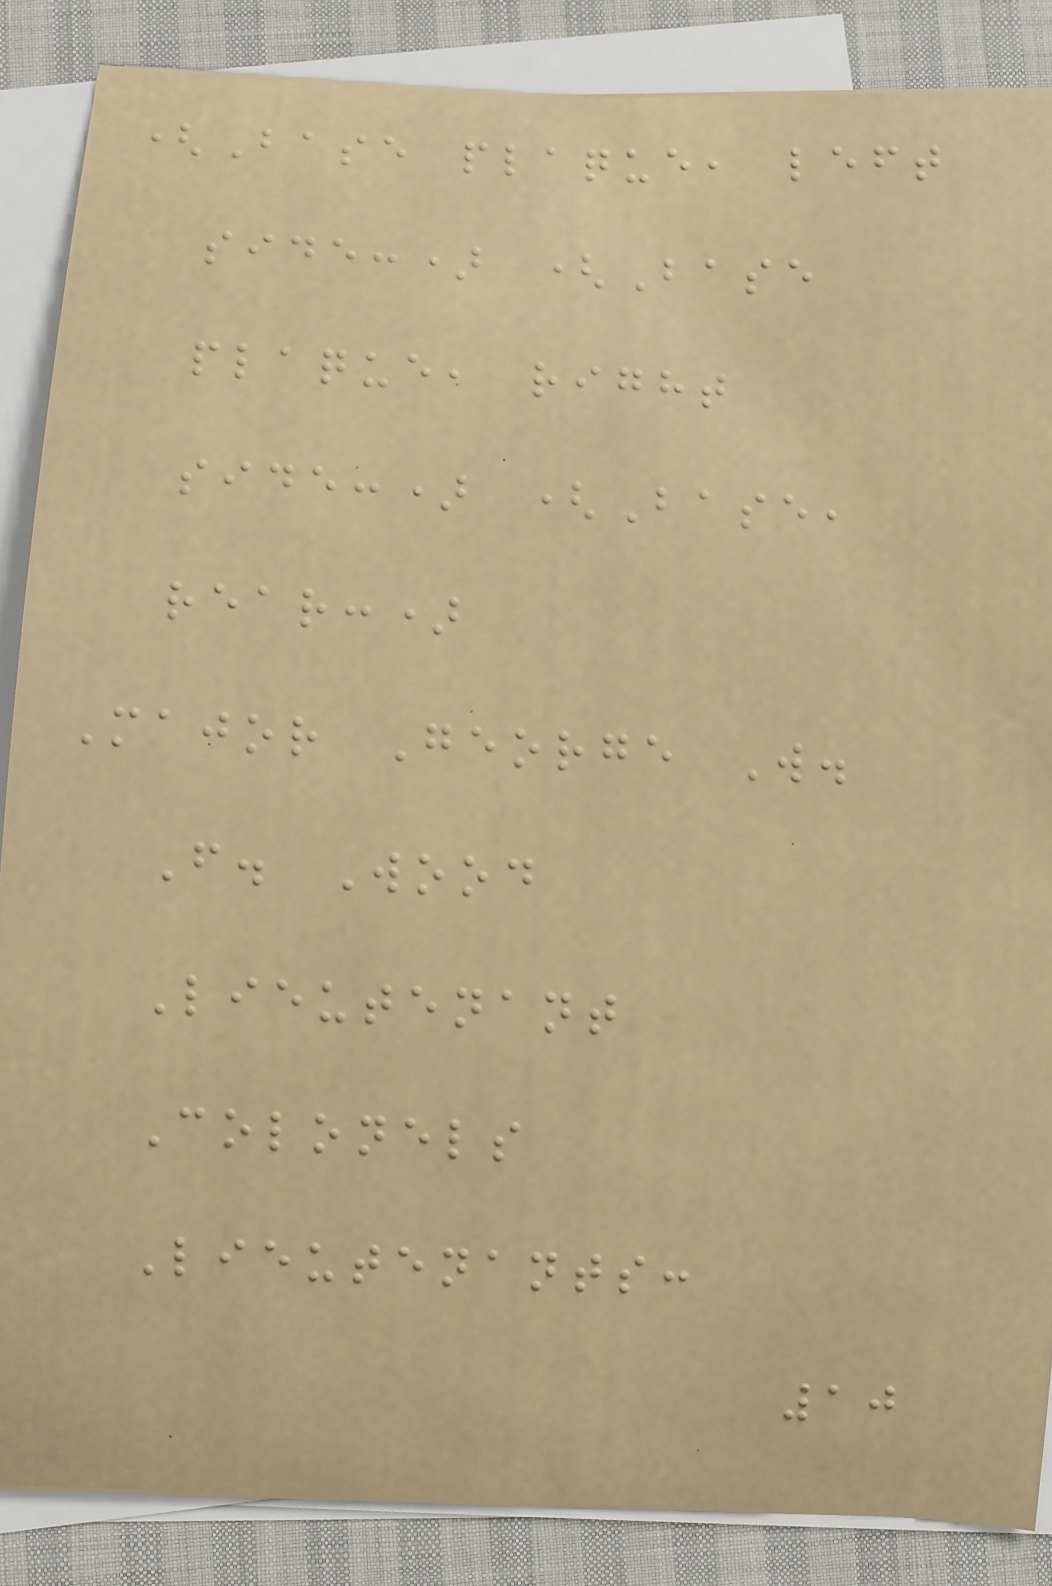(Base plaque, left
side:) (Base
plaque, right
side:) (Base,
rear:)
Major George W.
F. Wood
Lieutenant
Colonels
Lieutenants:
10
